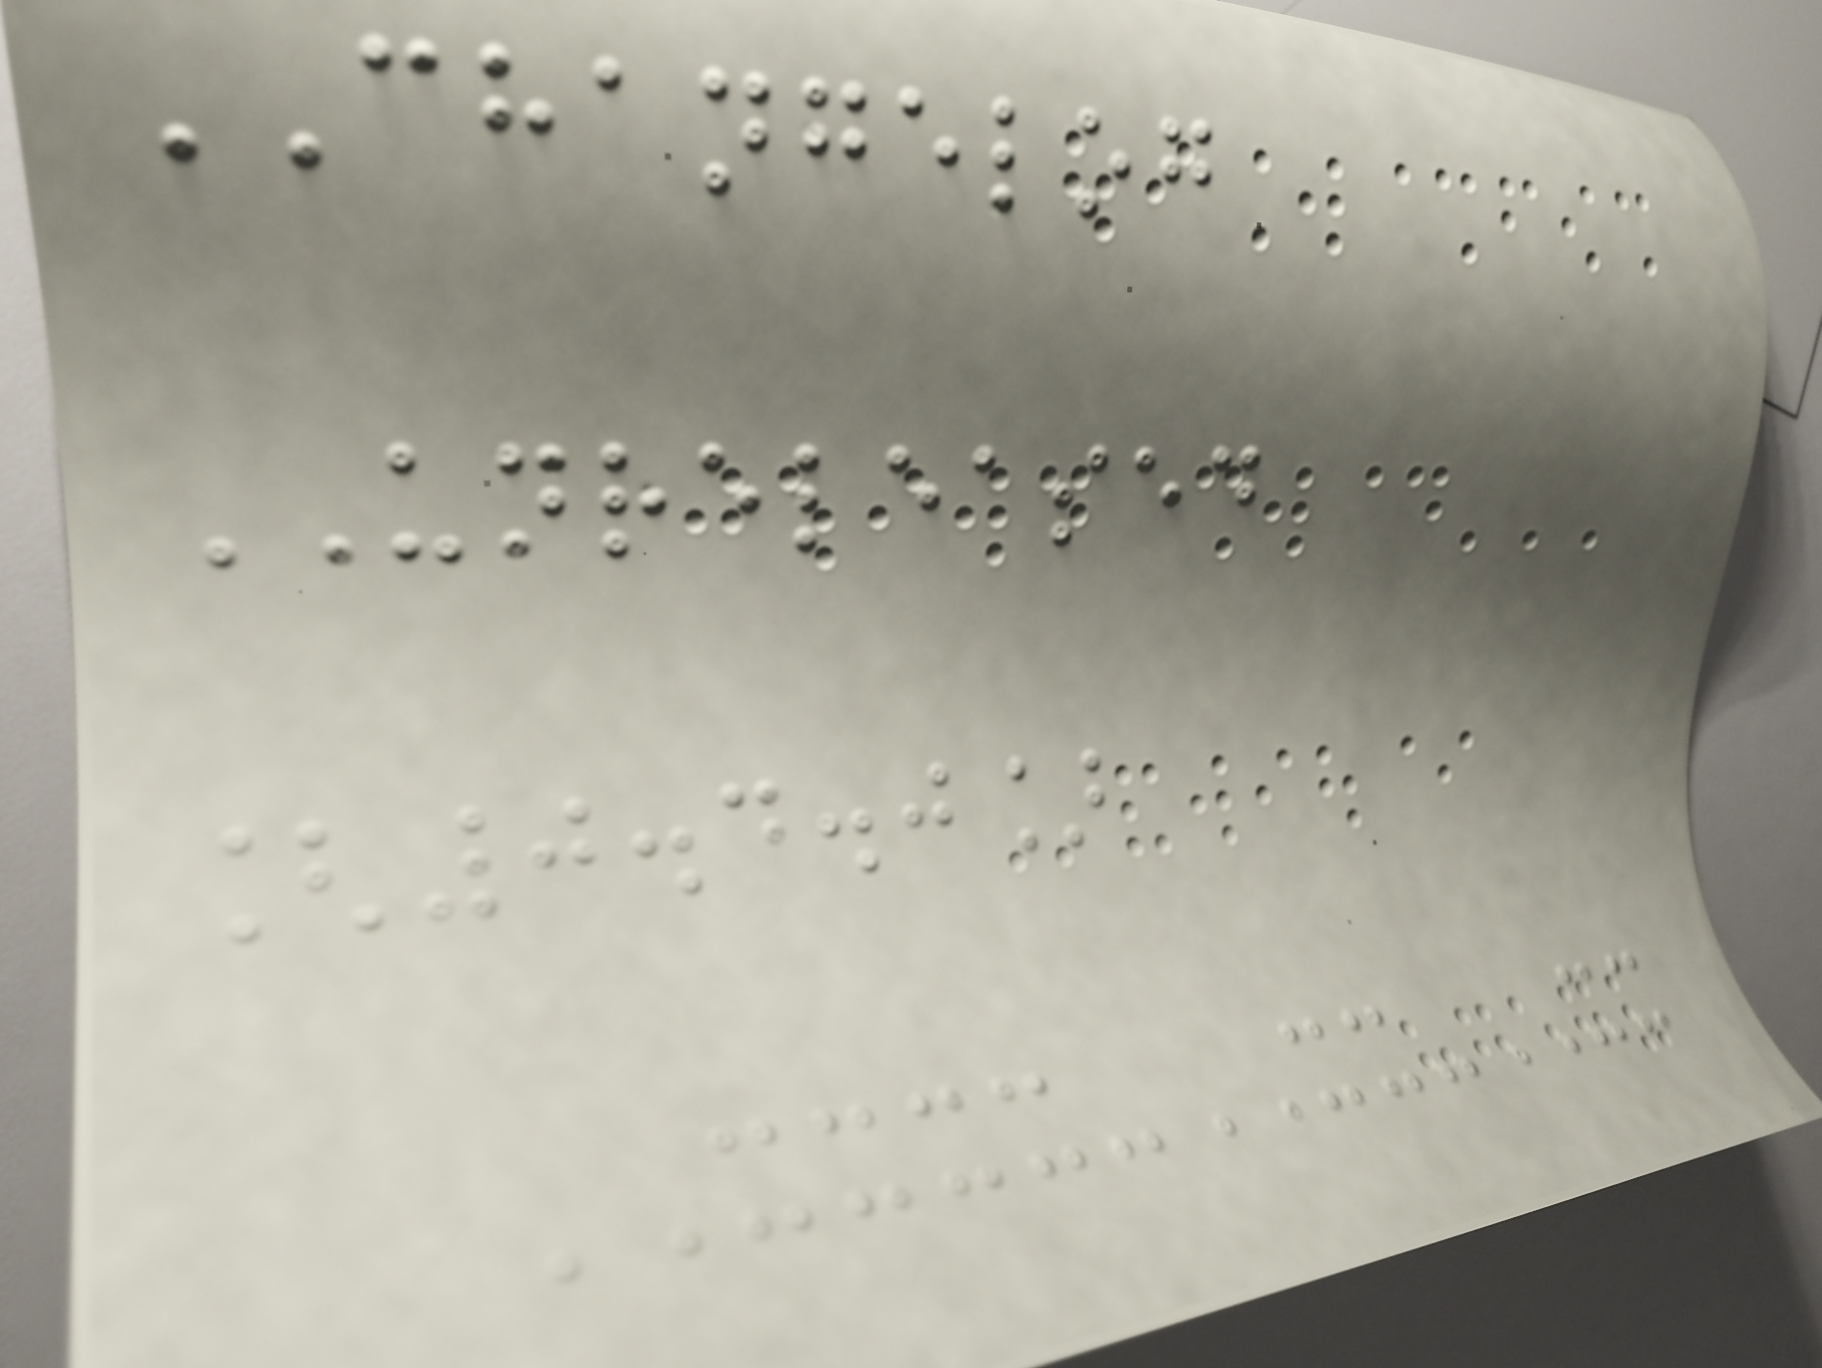CHANGELOG
UNRELEASED
[0.4.0]
XXXX-XX-XX
